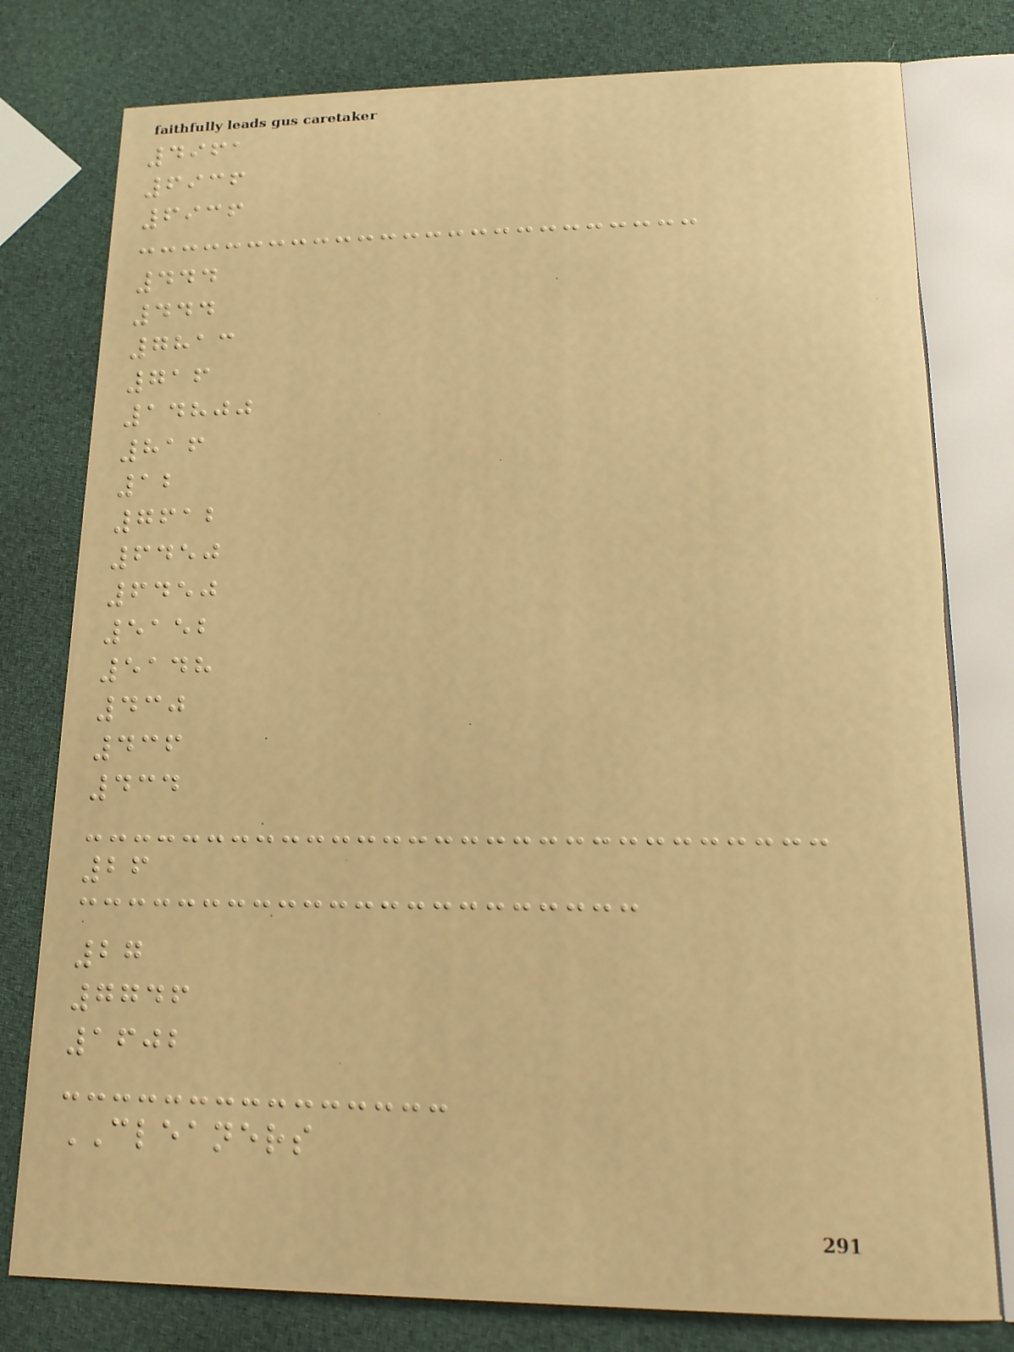4961
6936
6936
444
444
7813
716
14800
816
12
7612
6450
6450
5152
5148
430
436
434
26
27
7746
1602
CLEANERS
